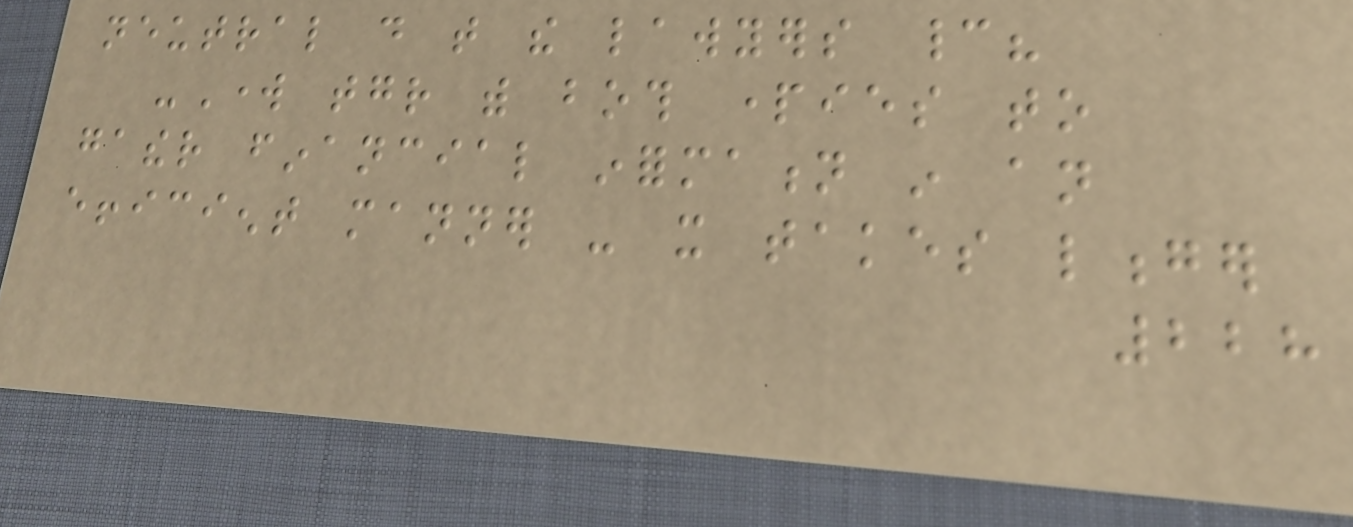neutral do that the lawyers cannot?
-Work together with both parties to
gather financial information in an
efficient manner - it takes longer
228
